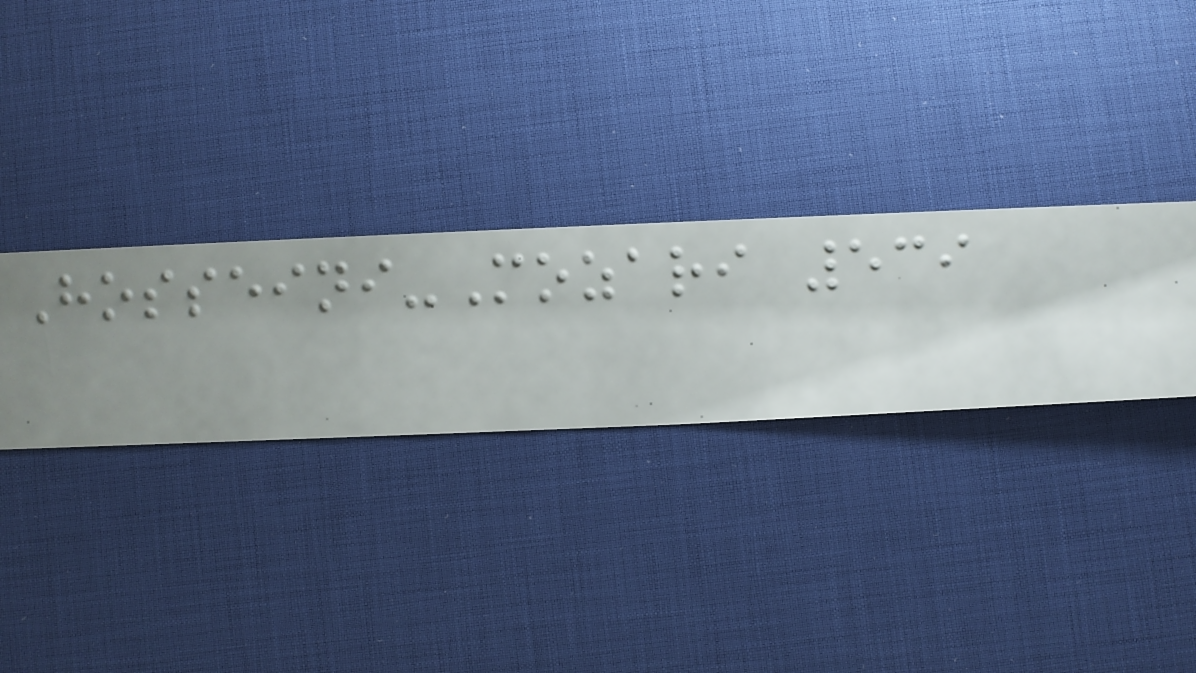Hosseini-Mozari 539
